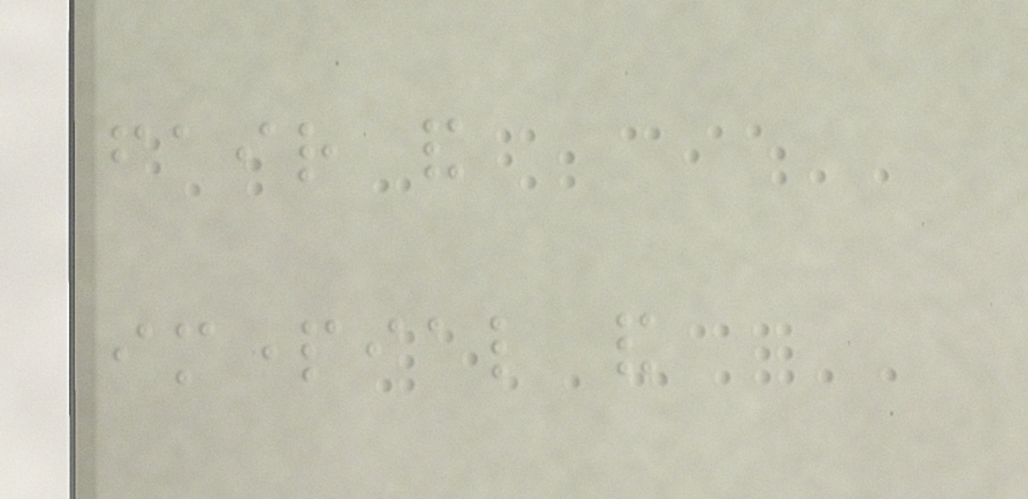fair and
impartial and
